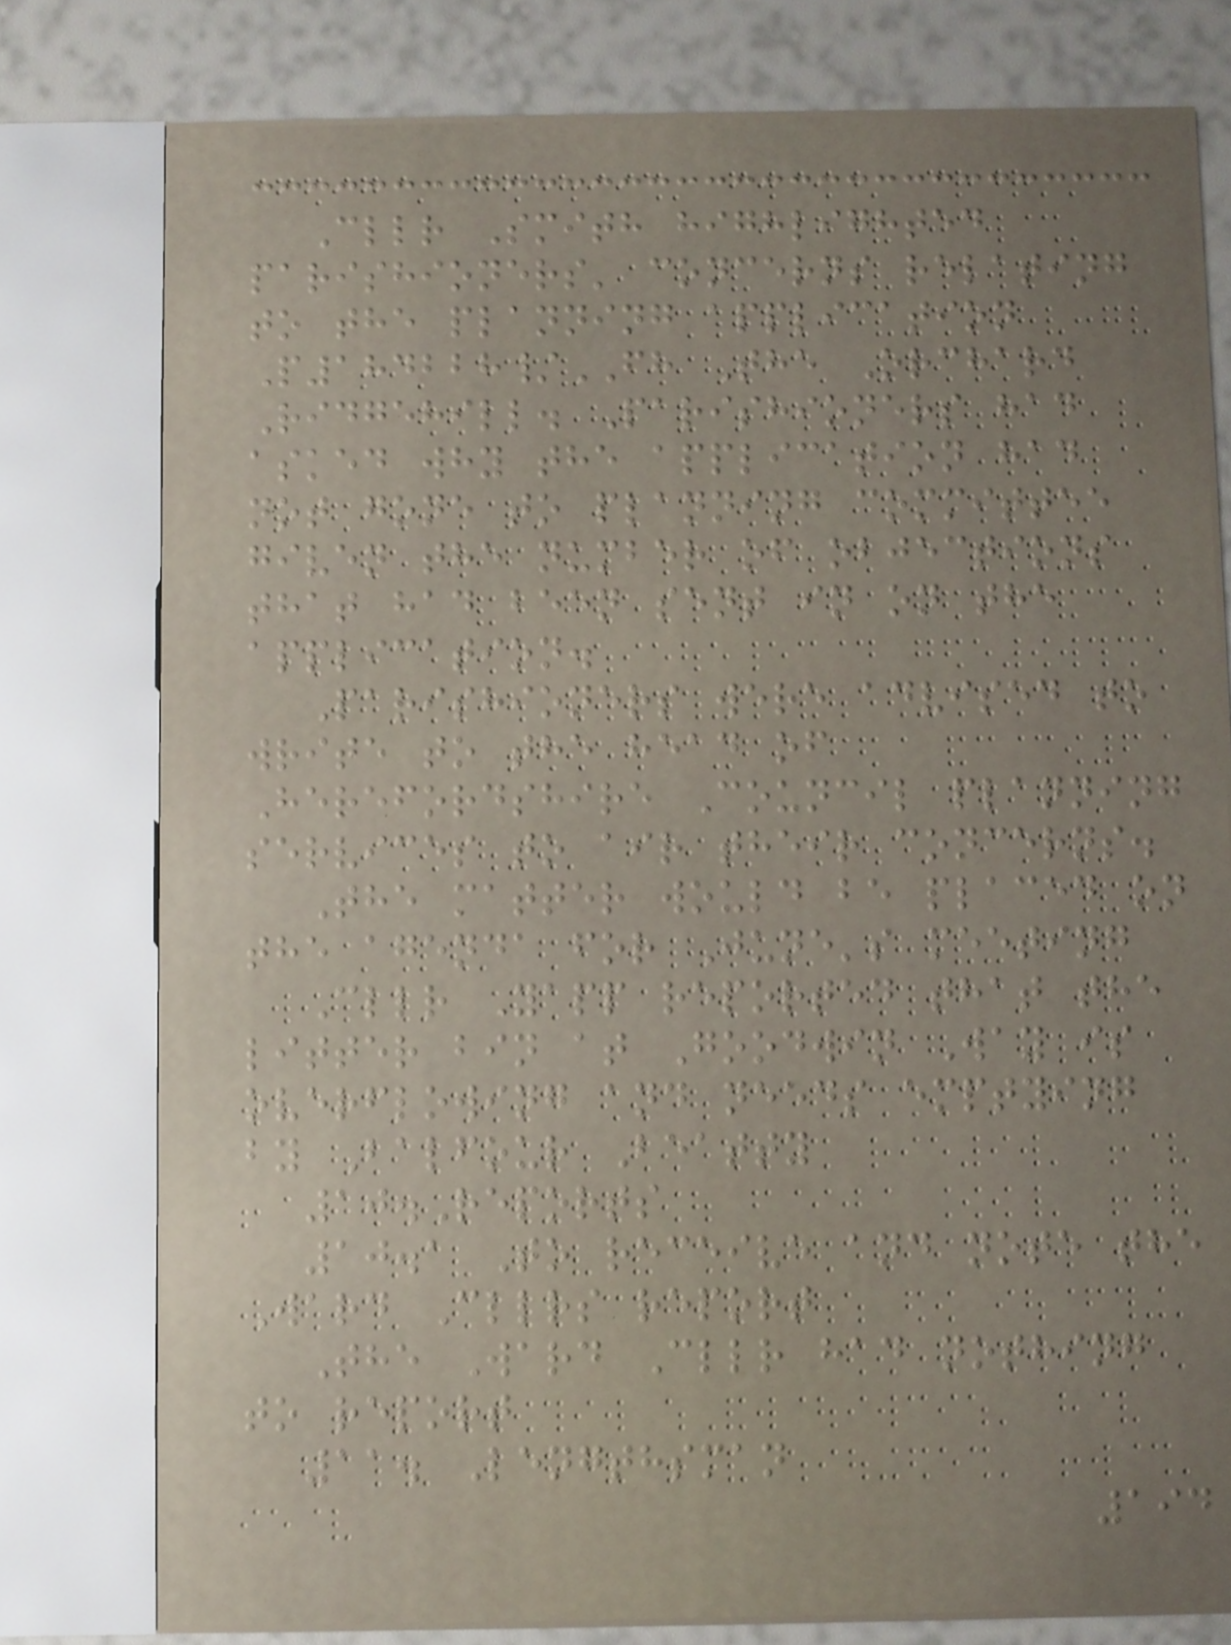Cllr Smith highlighted
parishioners' concerns relating
to the planning application
P184228/FH The Orchard
Ridgehill. Parishioners had
asked why the application had
not gone to planning committee
given the number of objections
that had been sent in on the
application.
Parishioners were advised to
write to the head of
Herefordshire Council planning
services to air their concerns.
The matter would be placed on
the agenda for June's meeting
Cllr Yapp reported that the
litter bin at Goodwin Way is
overflowing and needs emptying
by Balfour Beatty
10.Reports
10.1 To receive and note the
Ward Cllrs report
The Ward Cllr had nothing
to report
11. Lengthsman
194
